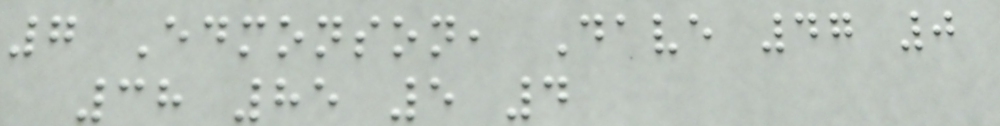7 Edmonson, Dave 47 0
38 85 5 4
